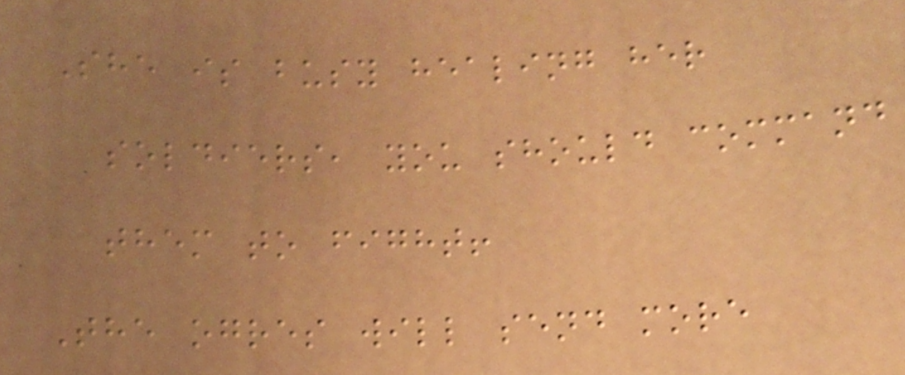She is busy healing her
soldiers, you should command
them to fight!
The ogres will send more
